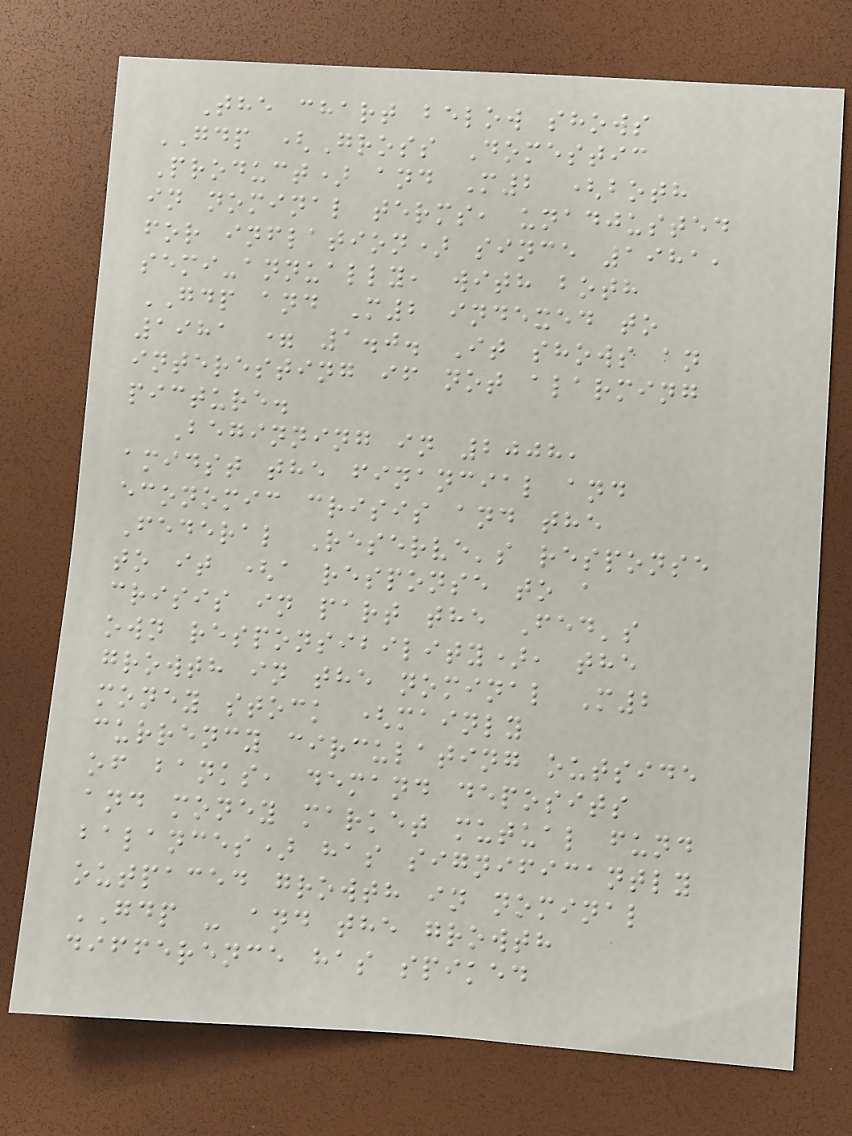The chart below shows
GDP (Gross Domestic
Product) and M2 (both
in nominal terms, unadjusted
for inflation) since 1981,
semi-annually, with both
GDP and M2 indexed to
1981 = 1.0. It shows an
interesting if not alarming
picture.
Beginning in 2008,
amidst the financial and
economic crisis and the
Federal Reserve's response
to it (a response to a
crisis in part the Fed's
own responsibility), the
growth in the nominal M2
money stock (mainly
currency circulating outside
of banks, demand deposits
and money market mutual fund
balances) has significantly
outpaced growth in nominal
GDP - and the growth
difference has spiked
